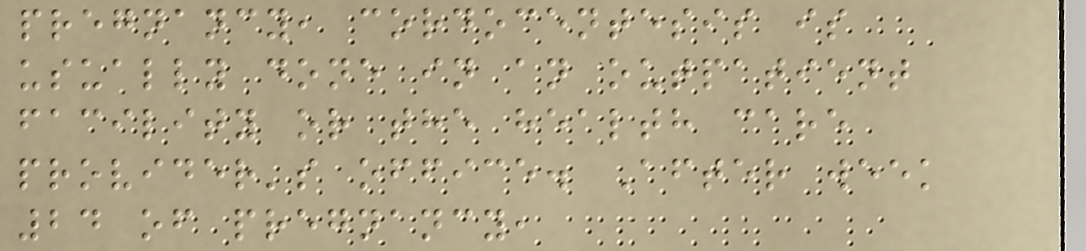pregnancy, cordocentesis is
usually done in an outpatient
facility or the health care
provider's office. After week
24 of pregnancy,
